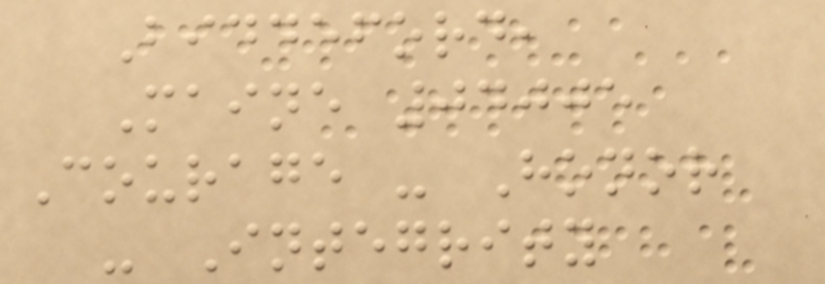Biddeford,
Maine 04005
Courage - Honor
- Integrity
